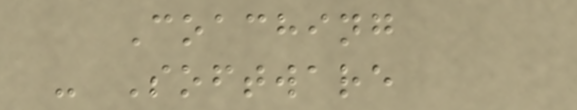Coaching
- Software
